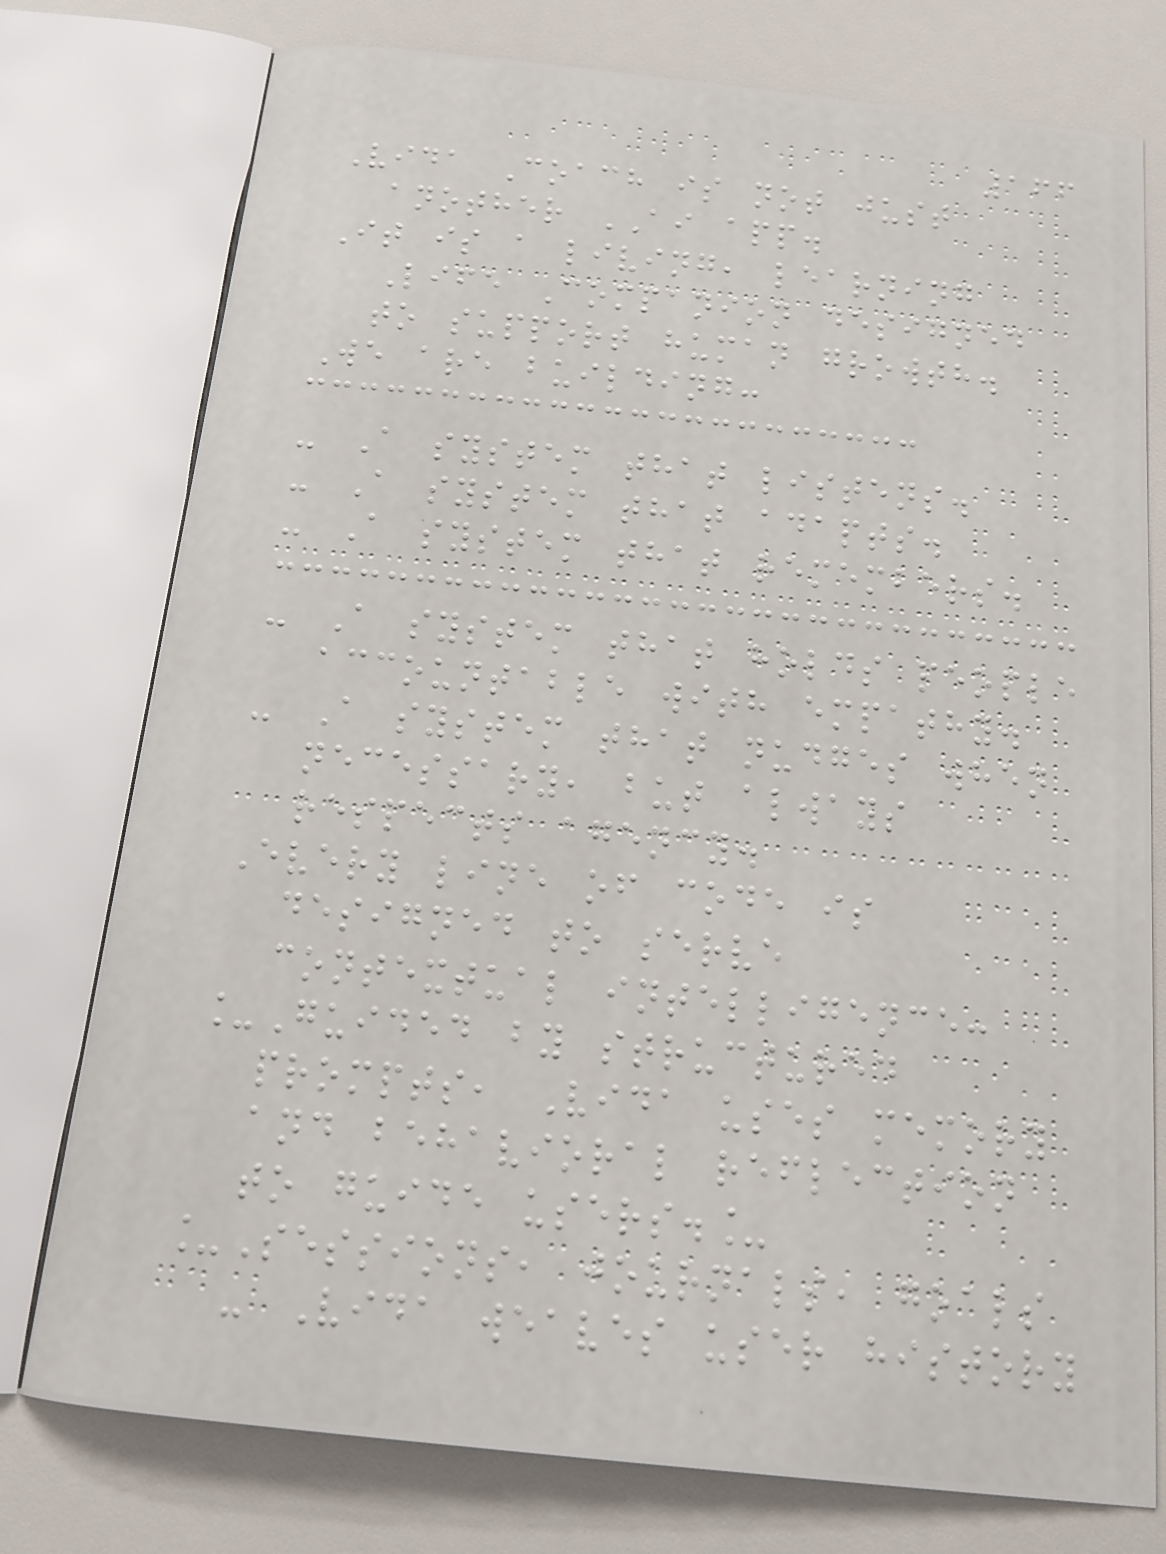166
Vida Coach is not just
another AI app.
It is a living, learning
Life Companion designed
to support human growth.
We are building:
- A system that listens.
- A system that adapts.
- A system that remembers.
- A system that holds people
accountable with empathy.
- A system that nudges when
necessary, but always
respects agency.
Every line of code is
designed to serve
contextual intelligence:
_Guided by structured
prompts, Vida uses memory
and behavioral reflection
to guide users._
_Sessions, journals, goals
- Vida weaves user history
